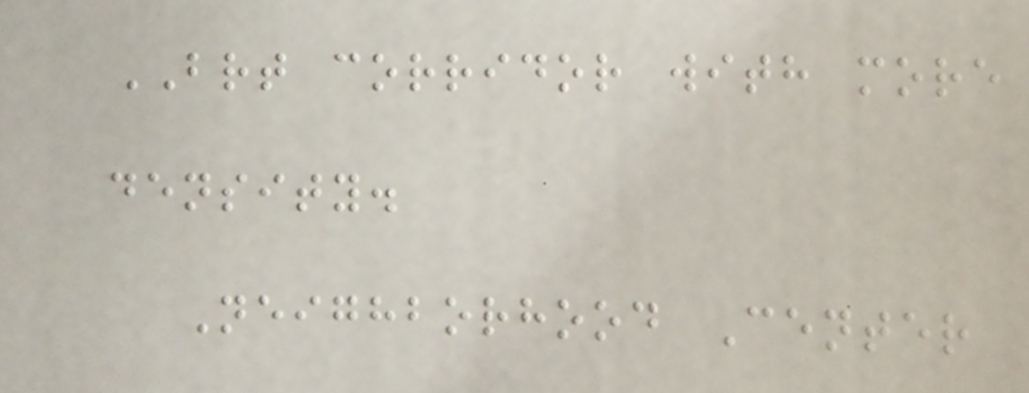BRT corridor with more
density.
Neighborhood Center
